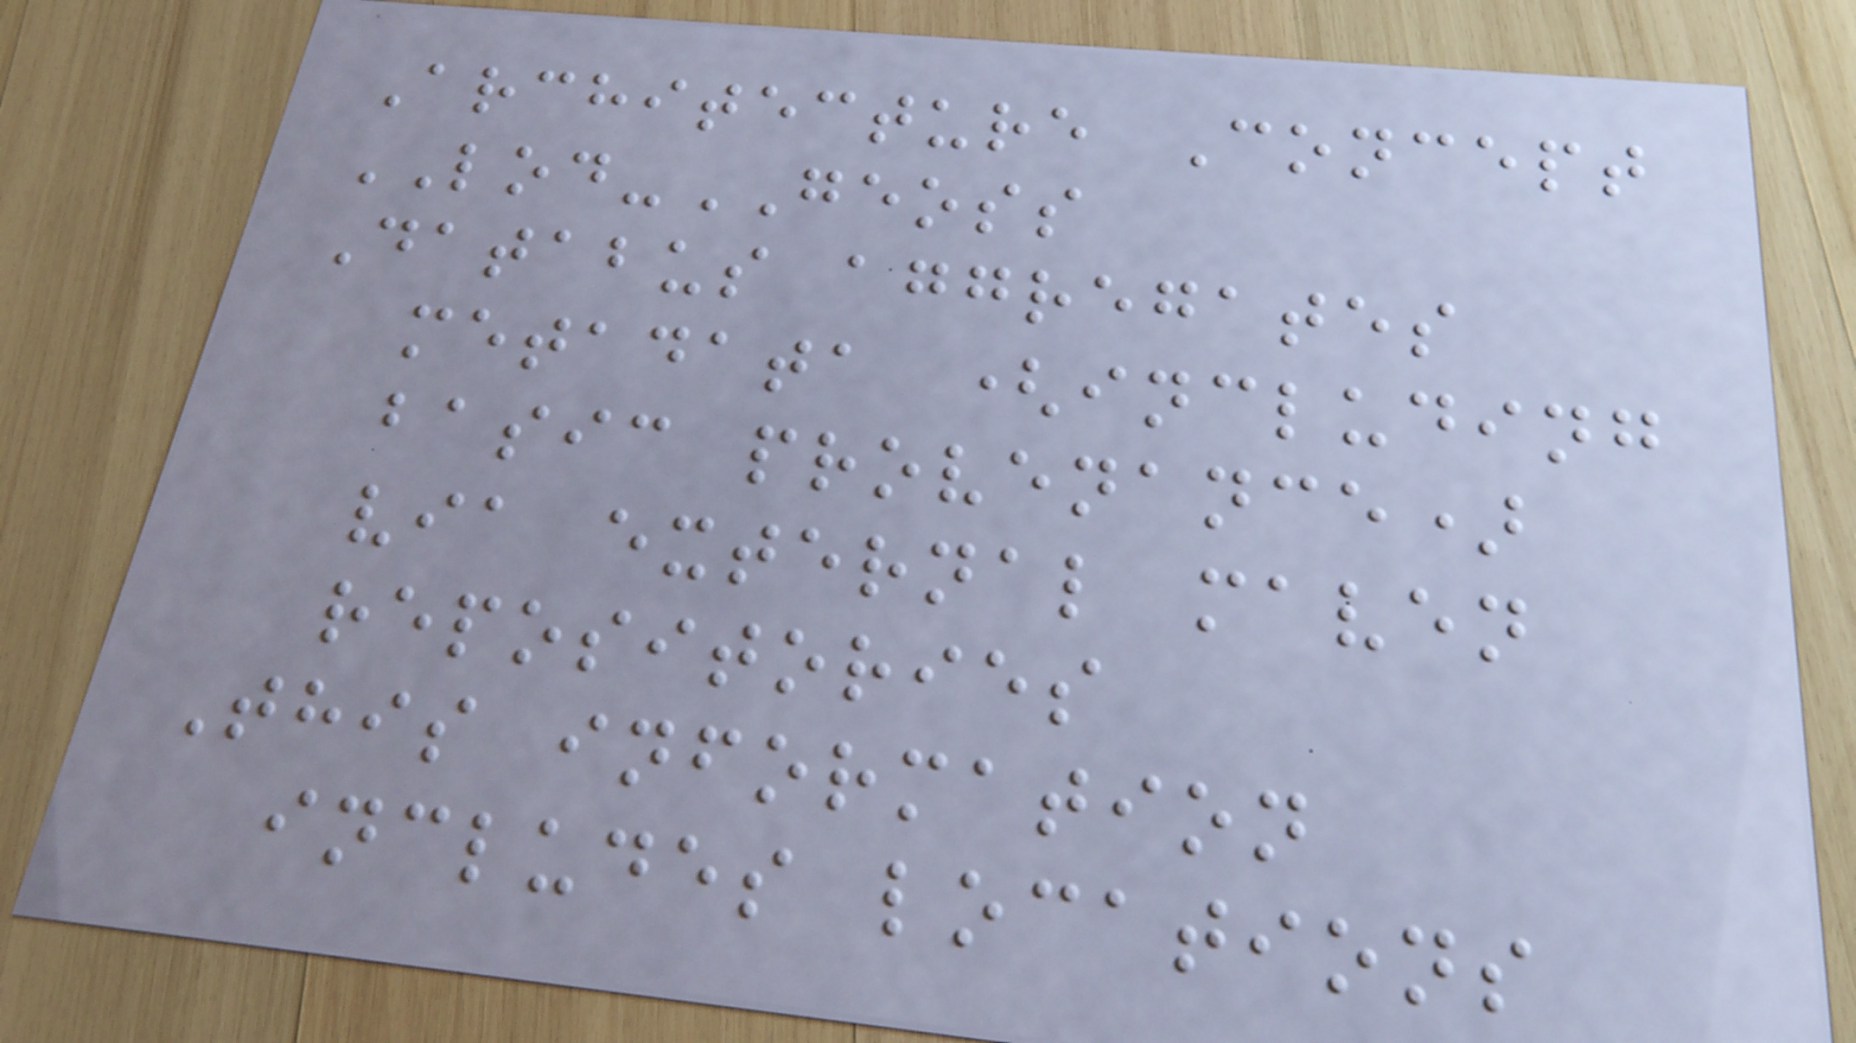Architecture Concept
LOD-GEOSS
Databus aggregates
metadata (including
basic provenance)
via external maven
repositories
This information
includes locations
